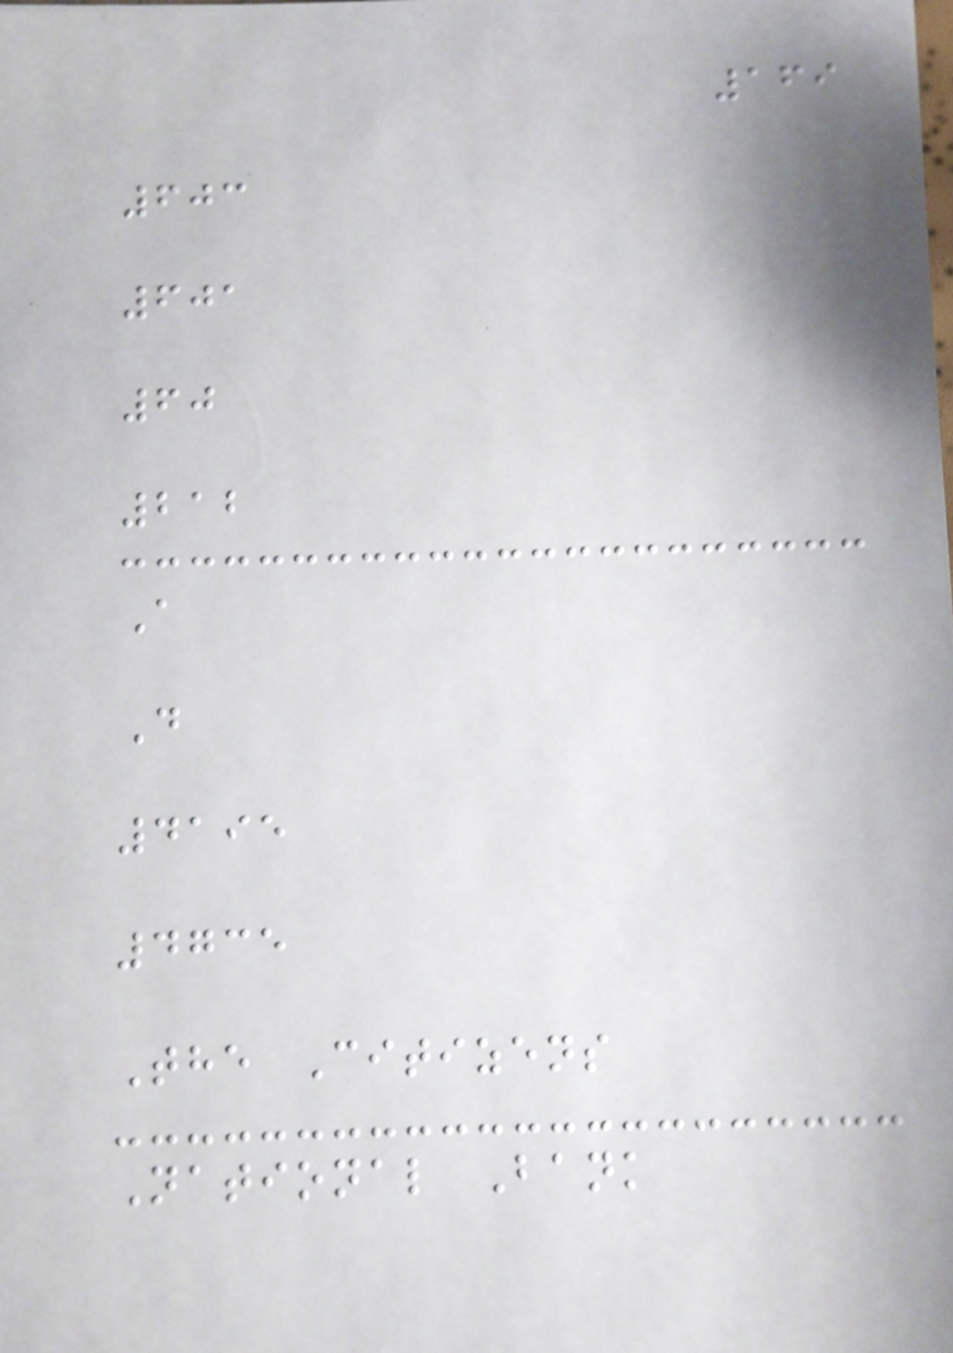169
603
601
60
212
A
D
4195
4735
The Citizens
National Bank
